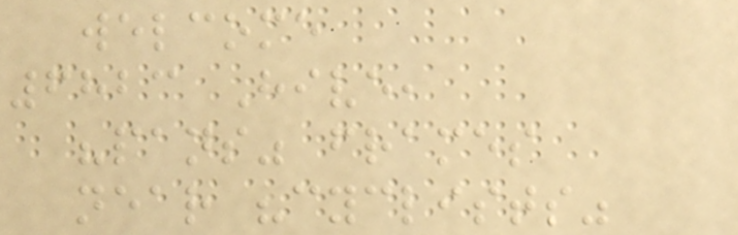welcome
6823 Hive,
"pans" frames
near "cyclists"
